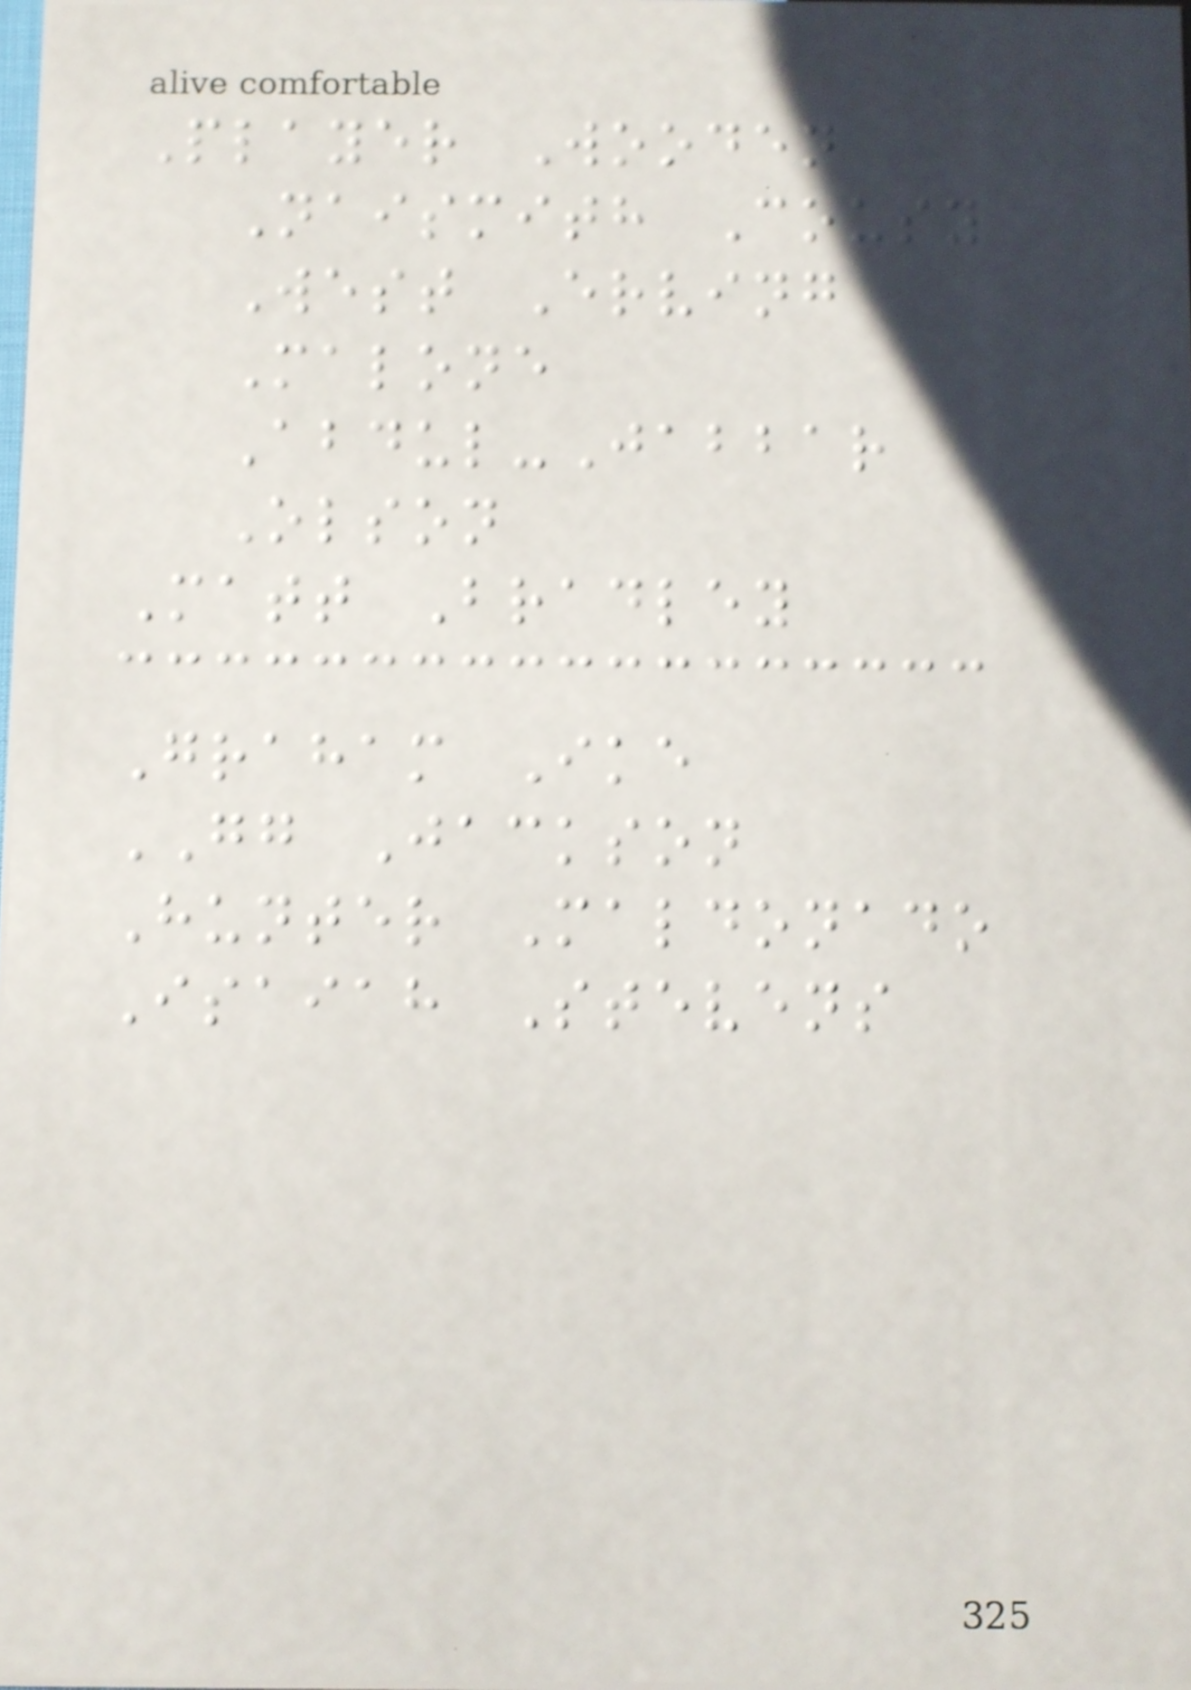Player Wooden
Naismith Cousy
West Erving
Malone
Abdul-Jabbar
Olson
Matt Bradley
Graham Ike
GG Jackson
Hunter Maldonado
Isaiah Stevens
